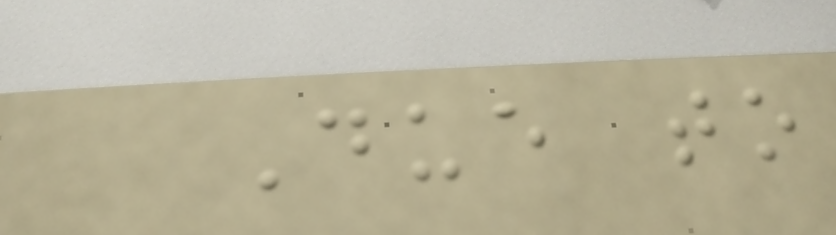Due to
